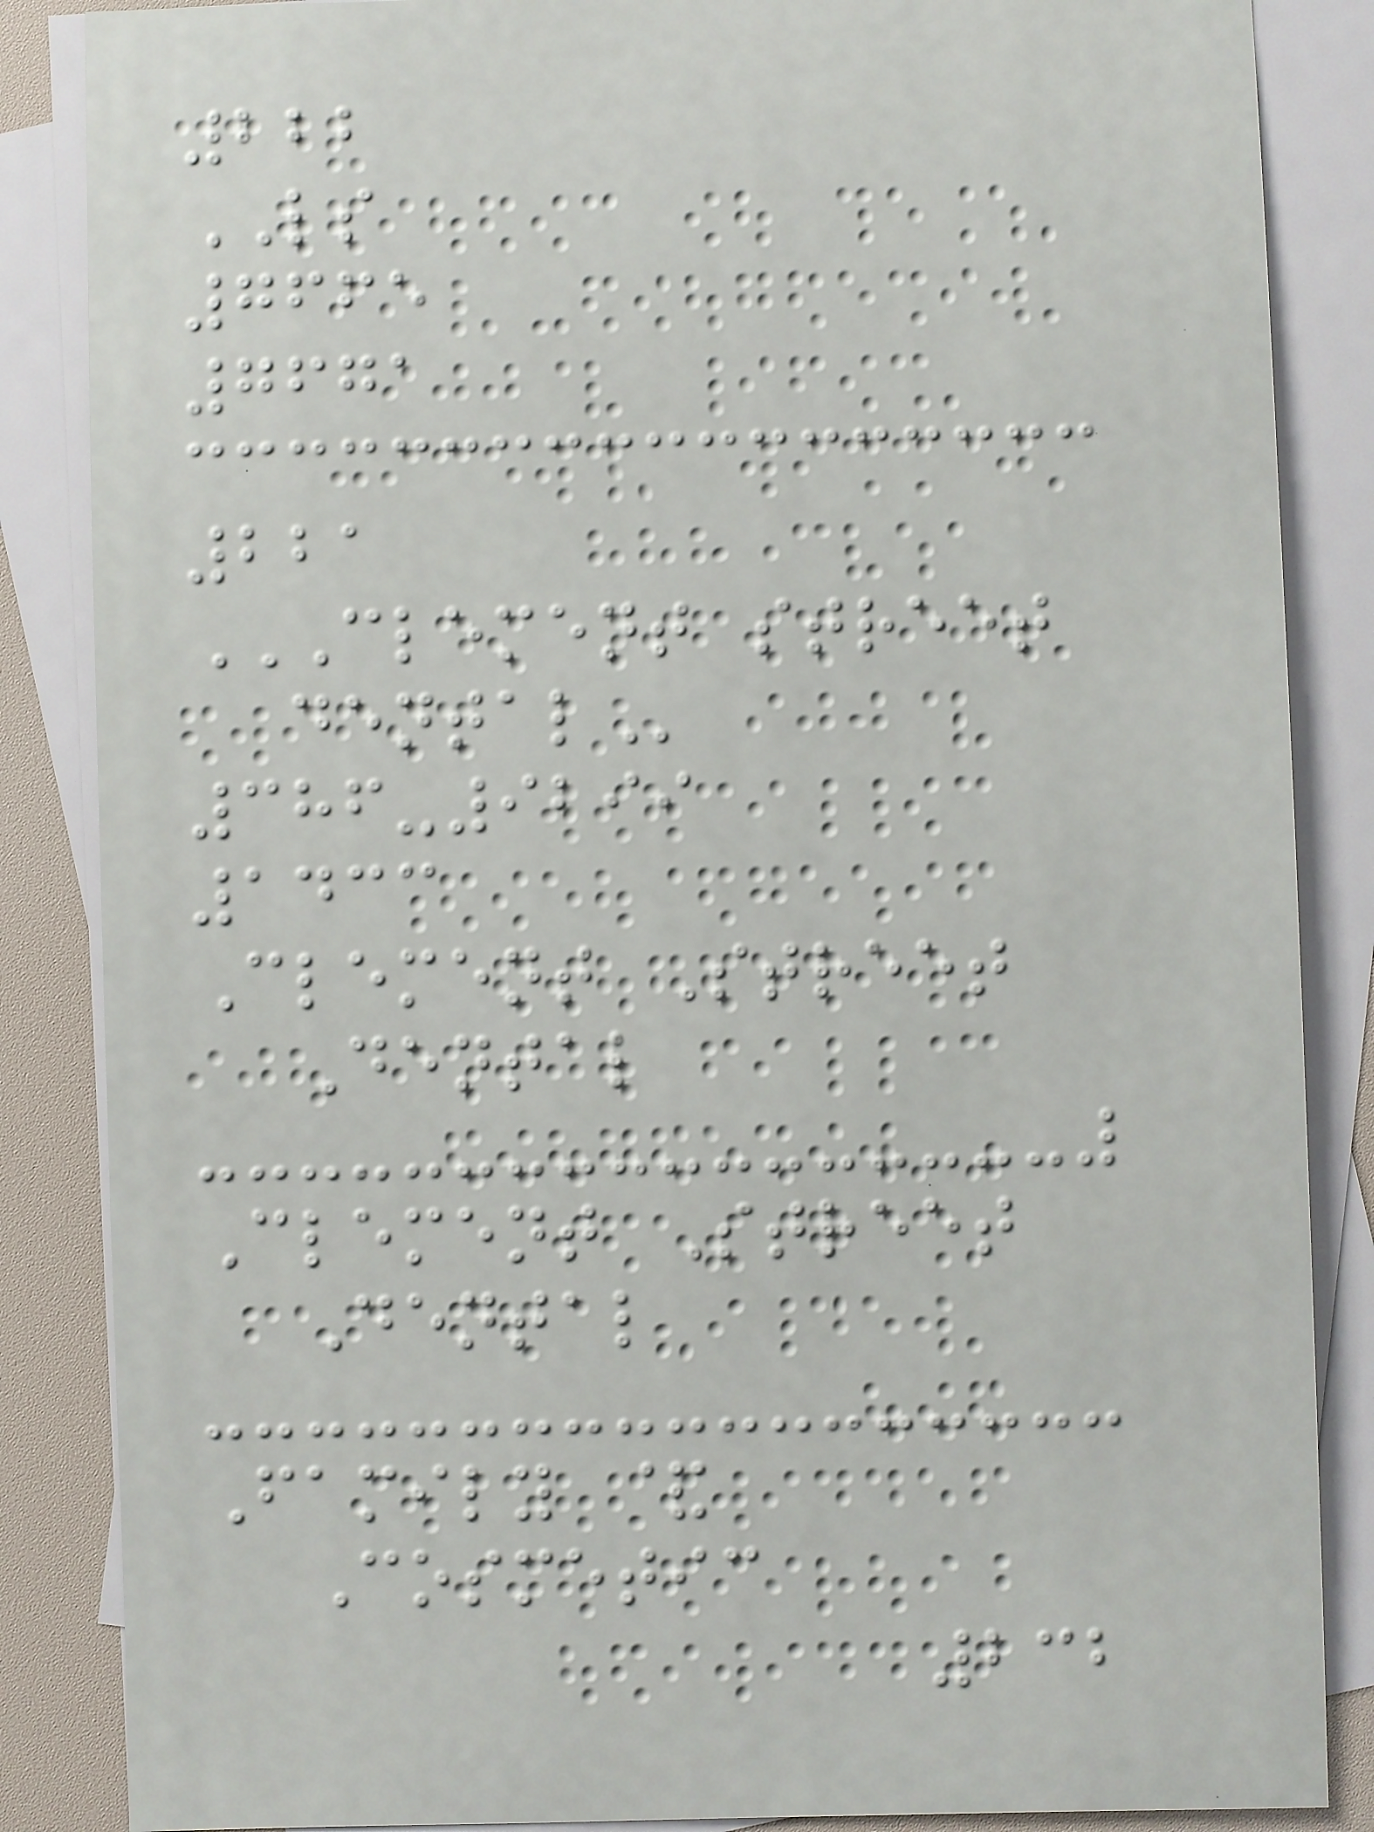222
LS
7665
7671
221
CLEMENT STREET
DENTAL
386-9299
1433
Clement Street
Dental
Clement Street
Dental
Family &
Cosmetic
232
